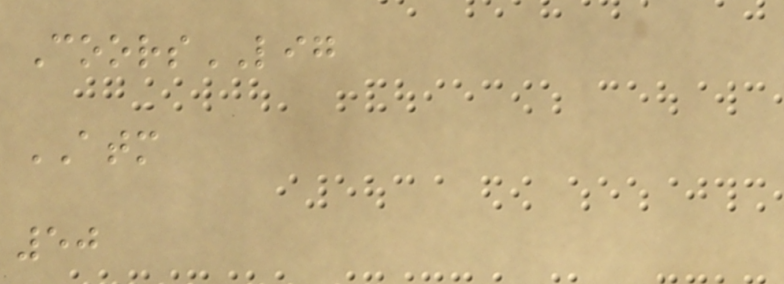CoorsLIG
ATM
50
